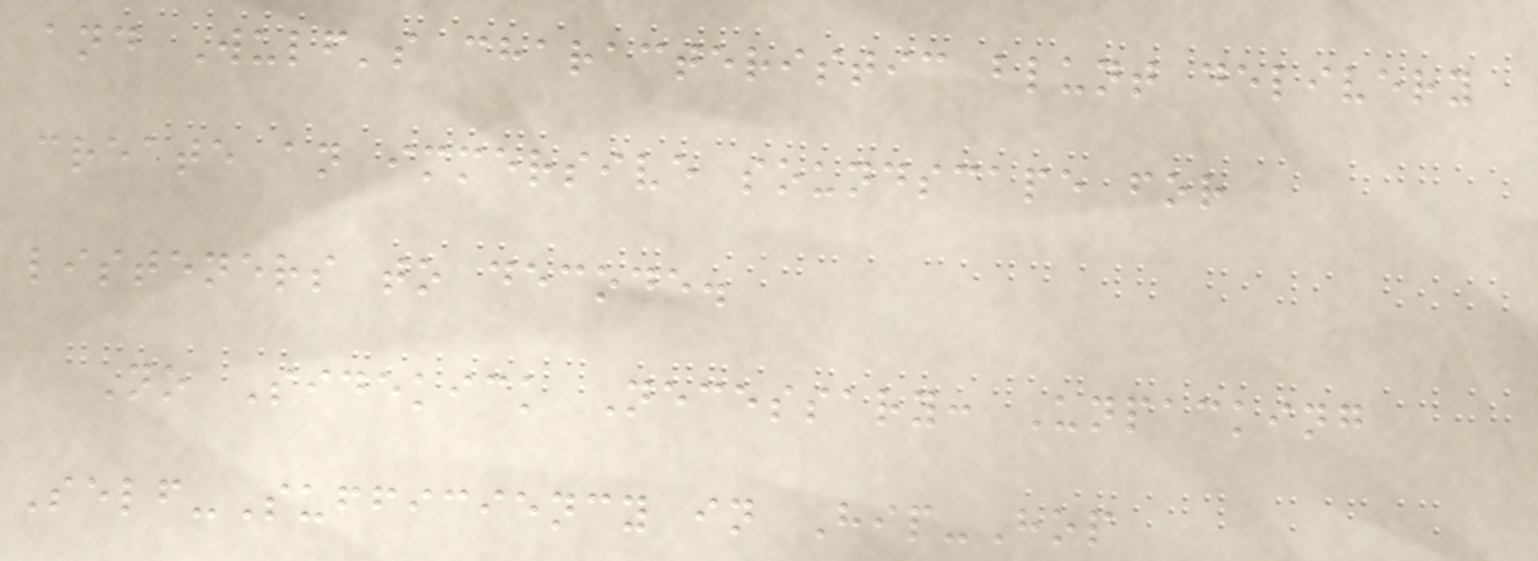and Wulf's characteristic blunt delivery
create an immersive soundscape for
listeners to decode.
No Sidekick Necessary: Unpacking
Self-Sufficiency in Hip-Hop
